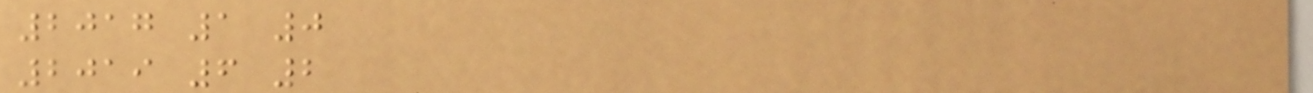2017 1 0
2019 6 2
